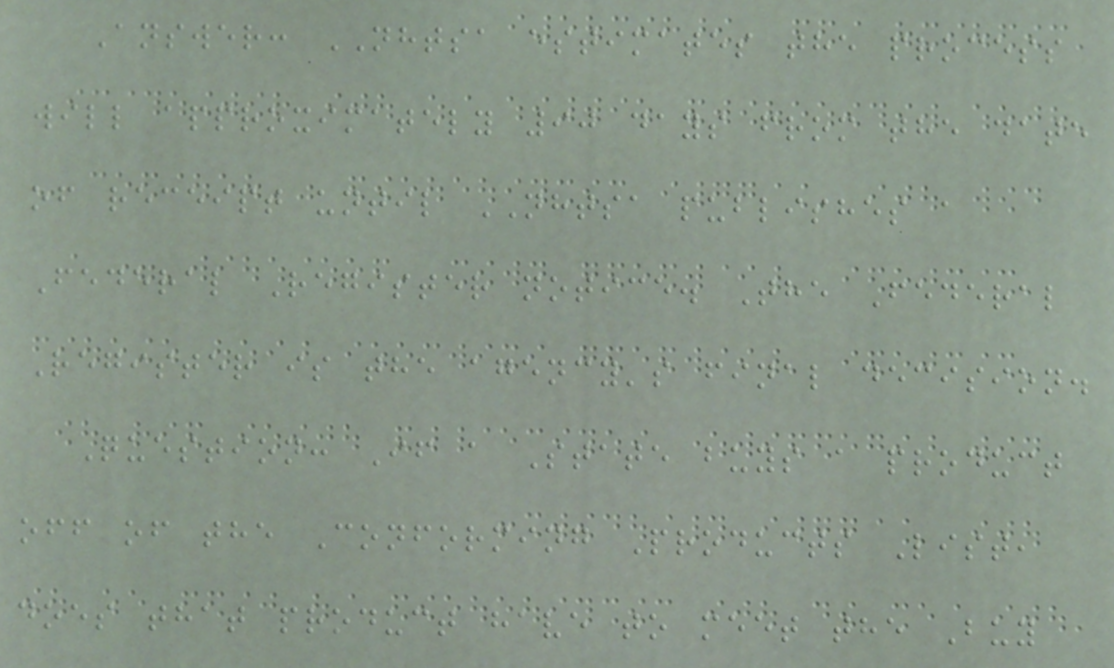Answer: NHTSA estimates the process
will approximately 90 days from the date
of receipt until NHTSA publishes a
Federal Register notice. The Federal
Register is the agency's final decision.
Question: If a State buys a product
off of the Conforming Products List,
does that product have to meet the Buy
